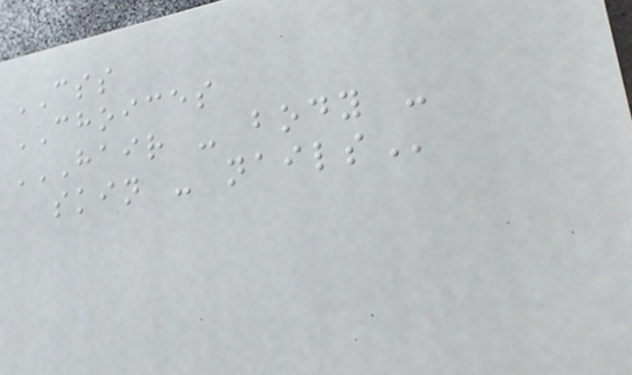CSS
CHOICES
HAIR - BODY -
SKIN - NAILS
